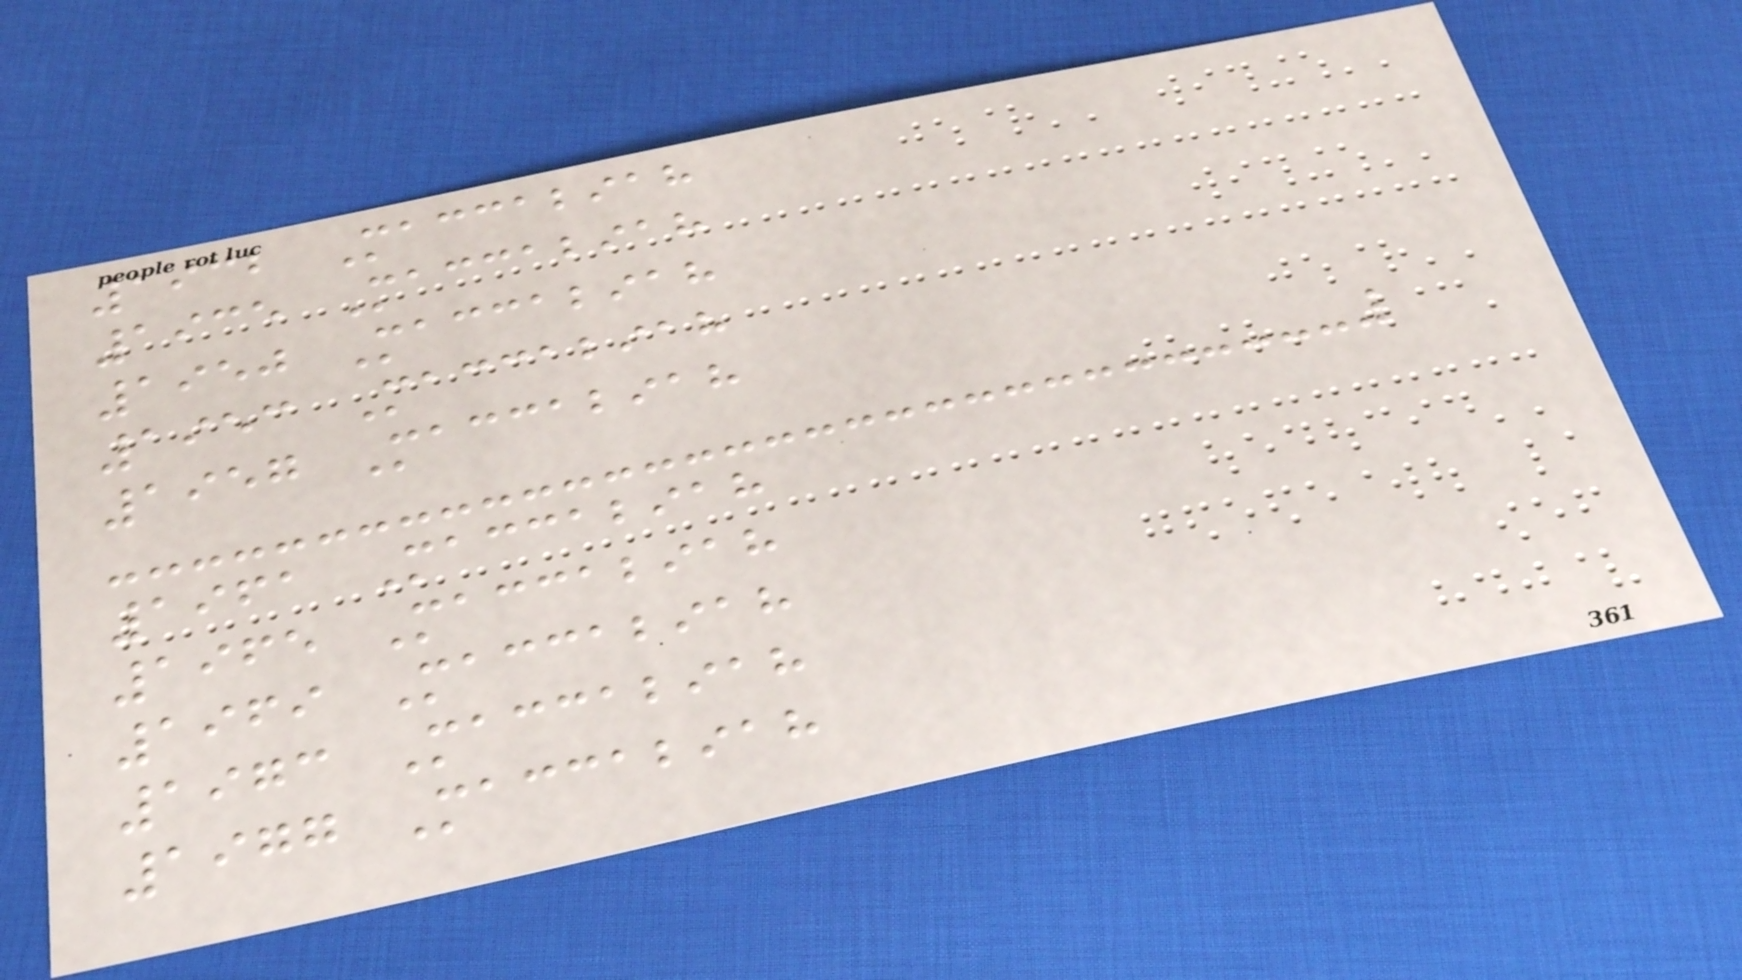1932 Maccabiah
1935 Maccabiah
1950 Maccabiah
1953 Maccabiah
1957 Maccabiah
1961 Maccabiah
1965 Maccabiah
1969 Maccabiah
1973 Maccabiah
1977 Maccabiah
